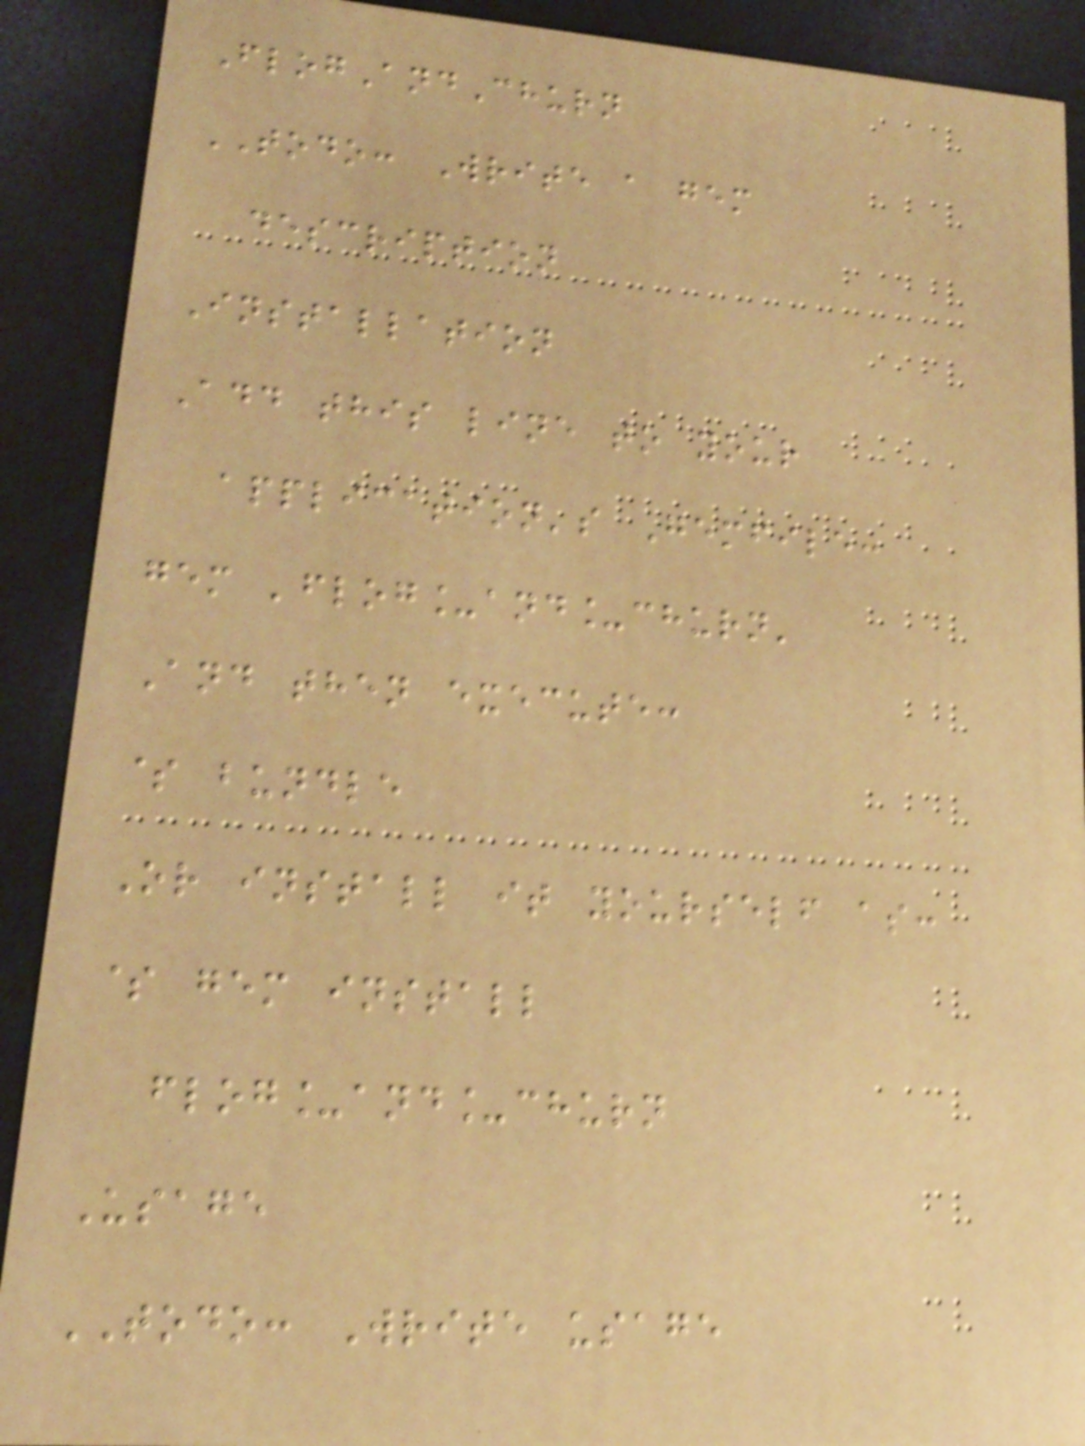FlogAndChurn
TODO: Write a gem
description
Installation
Add this line to your
application's Gemfile:
gem 'flog_and_churn'
And then execute:
$ bundle
Or install it yourself as:
$ gem install
flog_and_churn
Usage
TODO: Write usage
